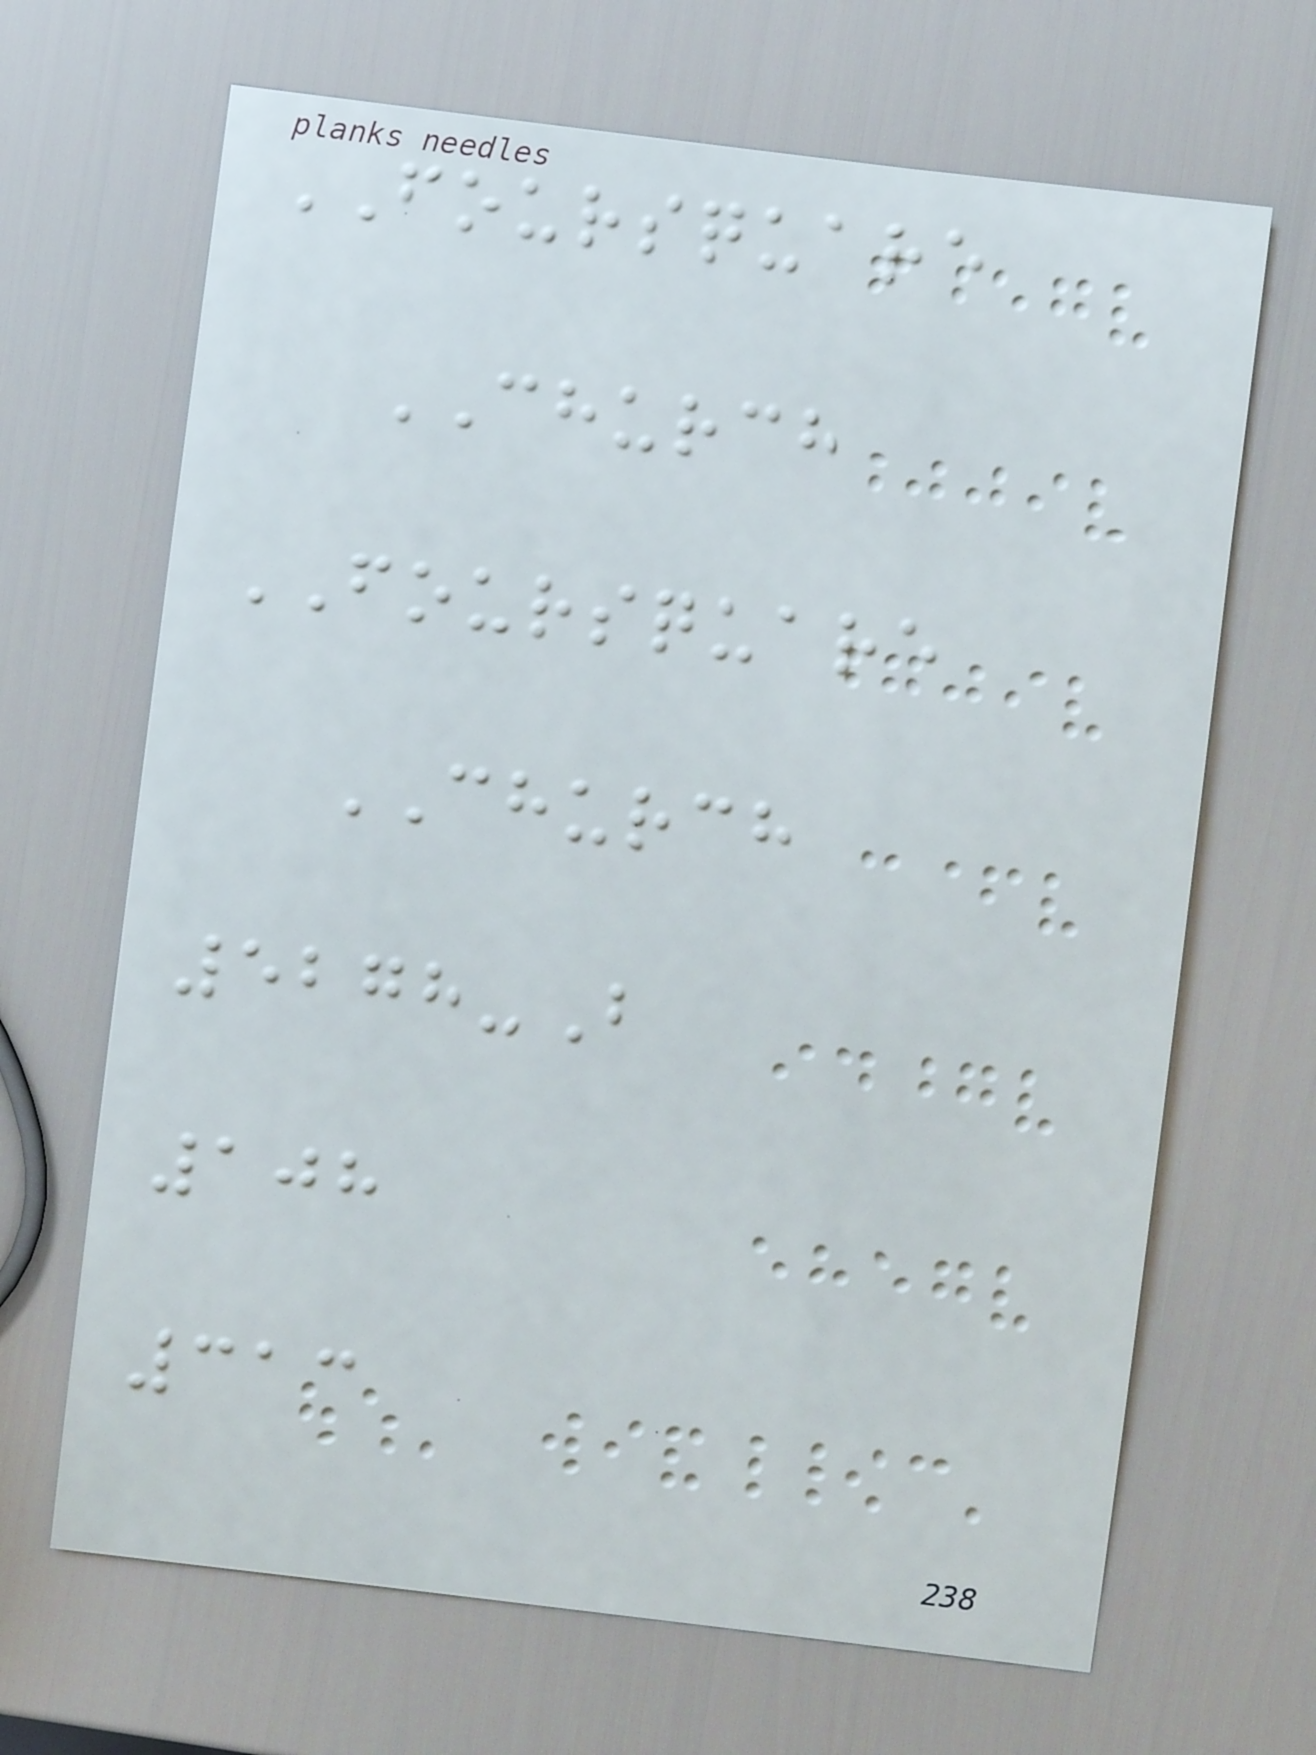FOURSQUARE
CHURCH
FOURSQUARE
CHURCH
5278-B
108
313
